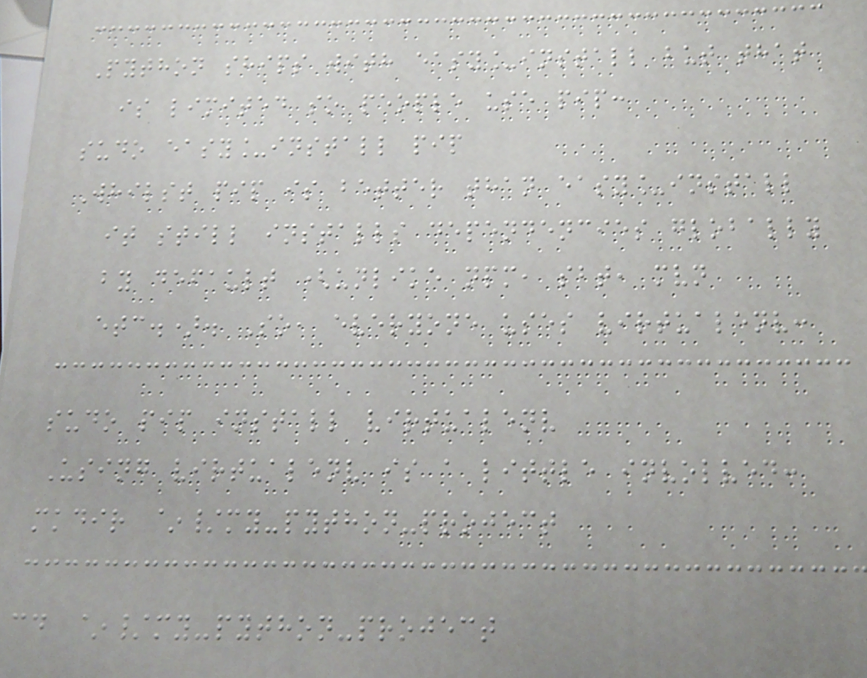Python ships with easy_install but that
is limited so people use pip:
sudo easy_install pip
Whilst pip is better than easy_install
it still installs dependencies globally
by default (unlike npm, sbt, mvn
etc.). So, everyone uses virtualenv:
sudo pip install virtualenv
Using virtualenv is a little involved:
mkdir ~/my-python-project
cd ~/my-python-project
